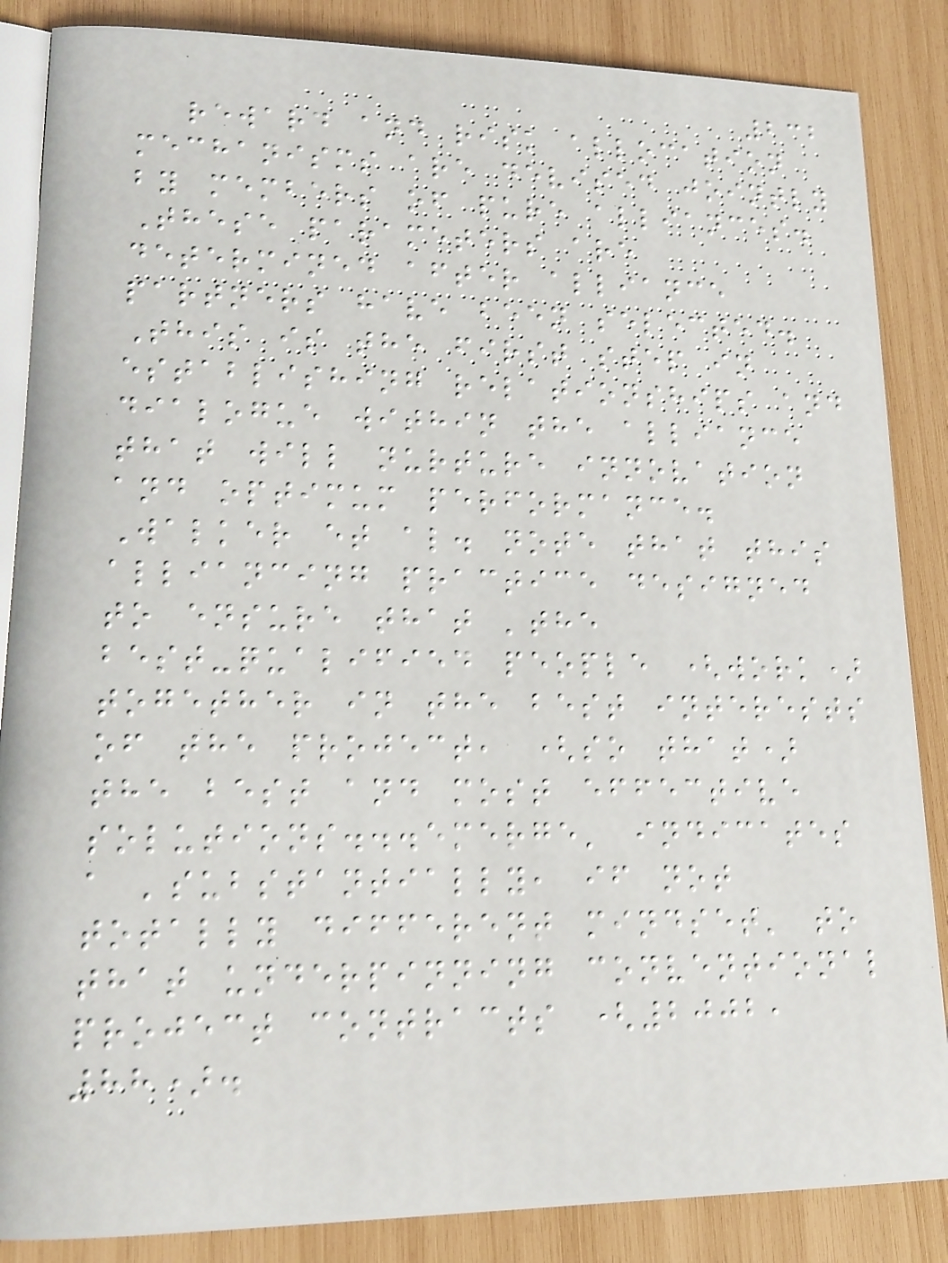232
reward and risk allocation
mechanisms are devised jointly
by members of pure alliances.
These parameters are
determined after alliance
partners have been selected.
This is the first step in
establishing relationships and
dialogue within the alliance
that will nurture innovation
and optimum performance.
Walker et al. note that this
alliancing practice designed
to ensure that 'the
best-qualified people (work)
together in the best interests
of the project, (so that)
the best and most effective
solutions...emerge' indicates
a 'substantially, if not
totally different mindset' to
that underpinning conventional
project contracts (2002,
88).
